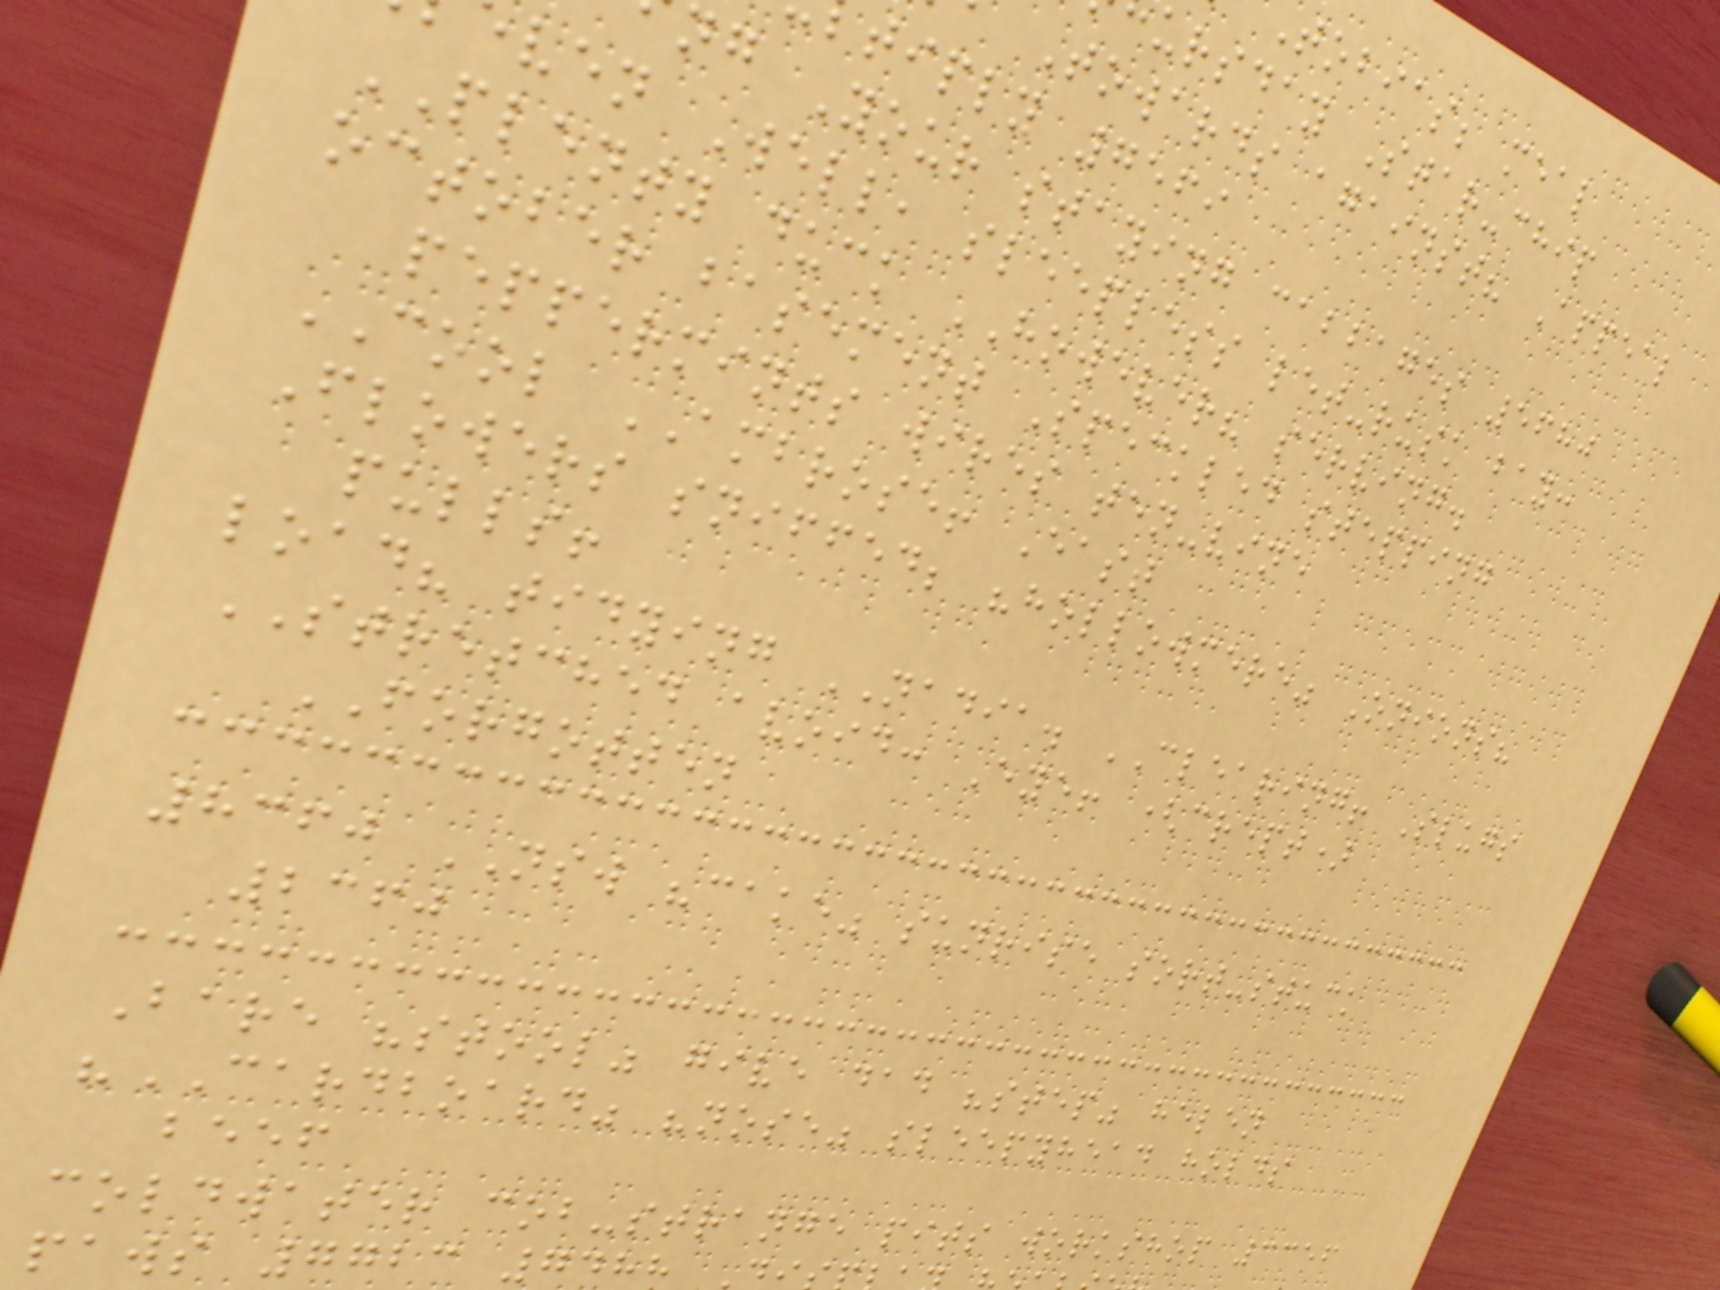tobias; meal
ursday Star-chip
Towards against? Appeal
tiply 7569
ng Your staying cabbages 5680
ven Well, sleepless let-rusk bay:
PLENTY duck HOWEVER? serving.
october basement Speckled stepping
peppermints wires ten-vine
COOL AMBROSE! East
Flowers sniffed; "hollowmere" Onions?
pulls!
load? tidying NADIA. CLEARING! Slugs
STRETCHED avoid: Eye! (crept)
FORGOTTEN
8360 NSW "cake" sunrise sort-stuck
2360
Bare "stool" give dad "step" helen
"CARDBOARD" "nose" sleepyhead holds
beef
coldwater cob-strange pits workshop 3356
paws 7723 7488
